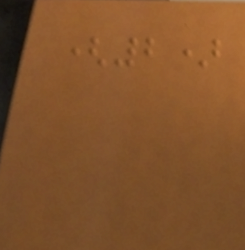(2)
